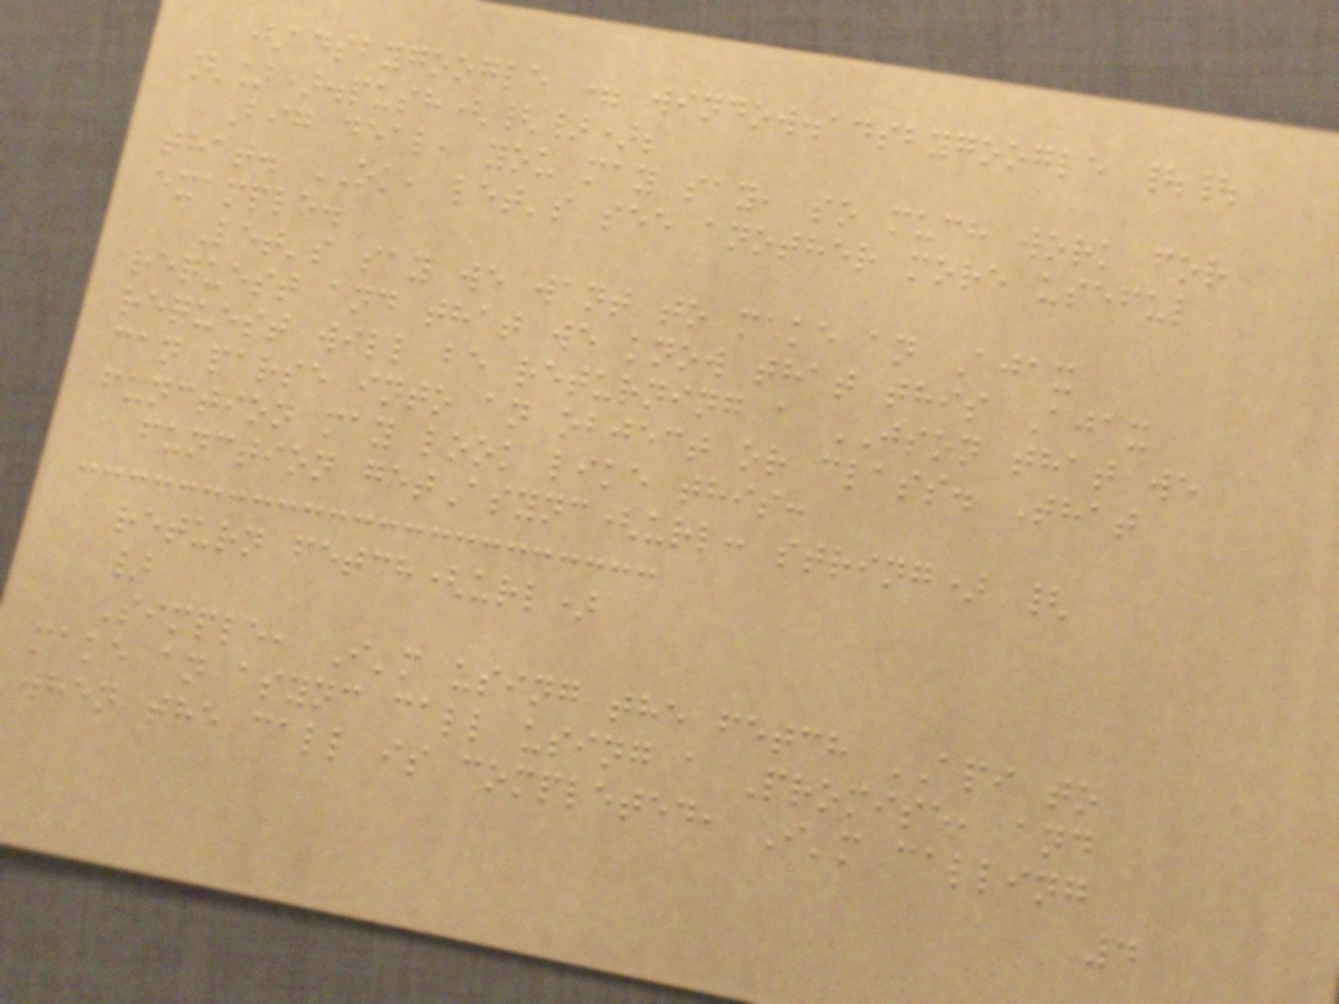(adsbygoogle = window.adsbygoogle ||
[]).push({});
Big deal, you may say, so much work for
that. OK, let's see another more useful
example.
Let's say we want to make an Ajax
request and that we know that this Ajax
request will be returning a JSON that we
can parse into an object or class. That
function may look like this:
function getAsync(url: string) {
return fetch(url)
}
Simple, I'm using the fetch API to
make an async call using a Promise, and
when the call is completed, I'm calling
4
